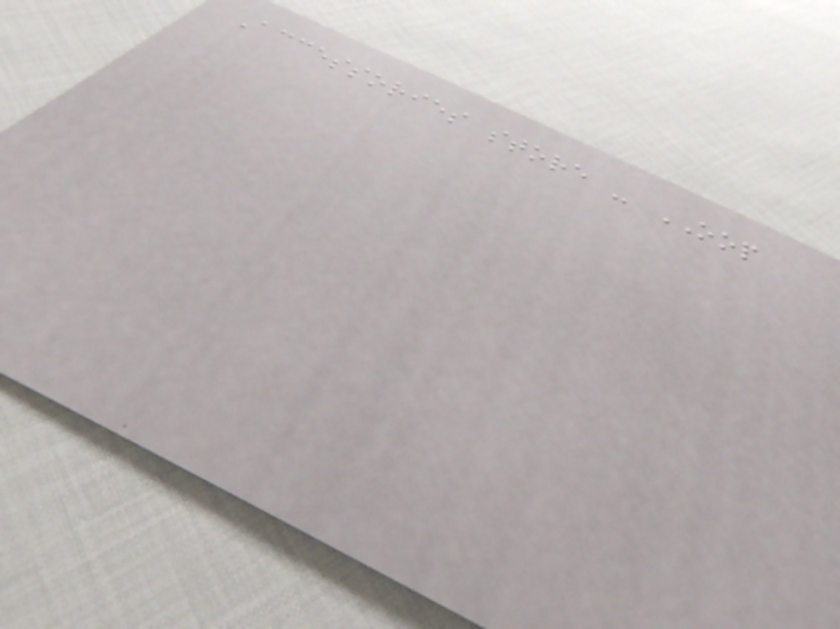Accessories store - OOP
